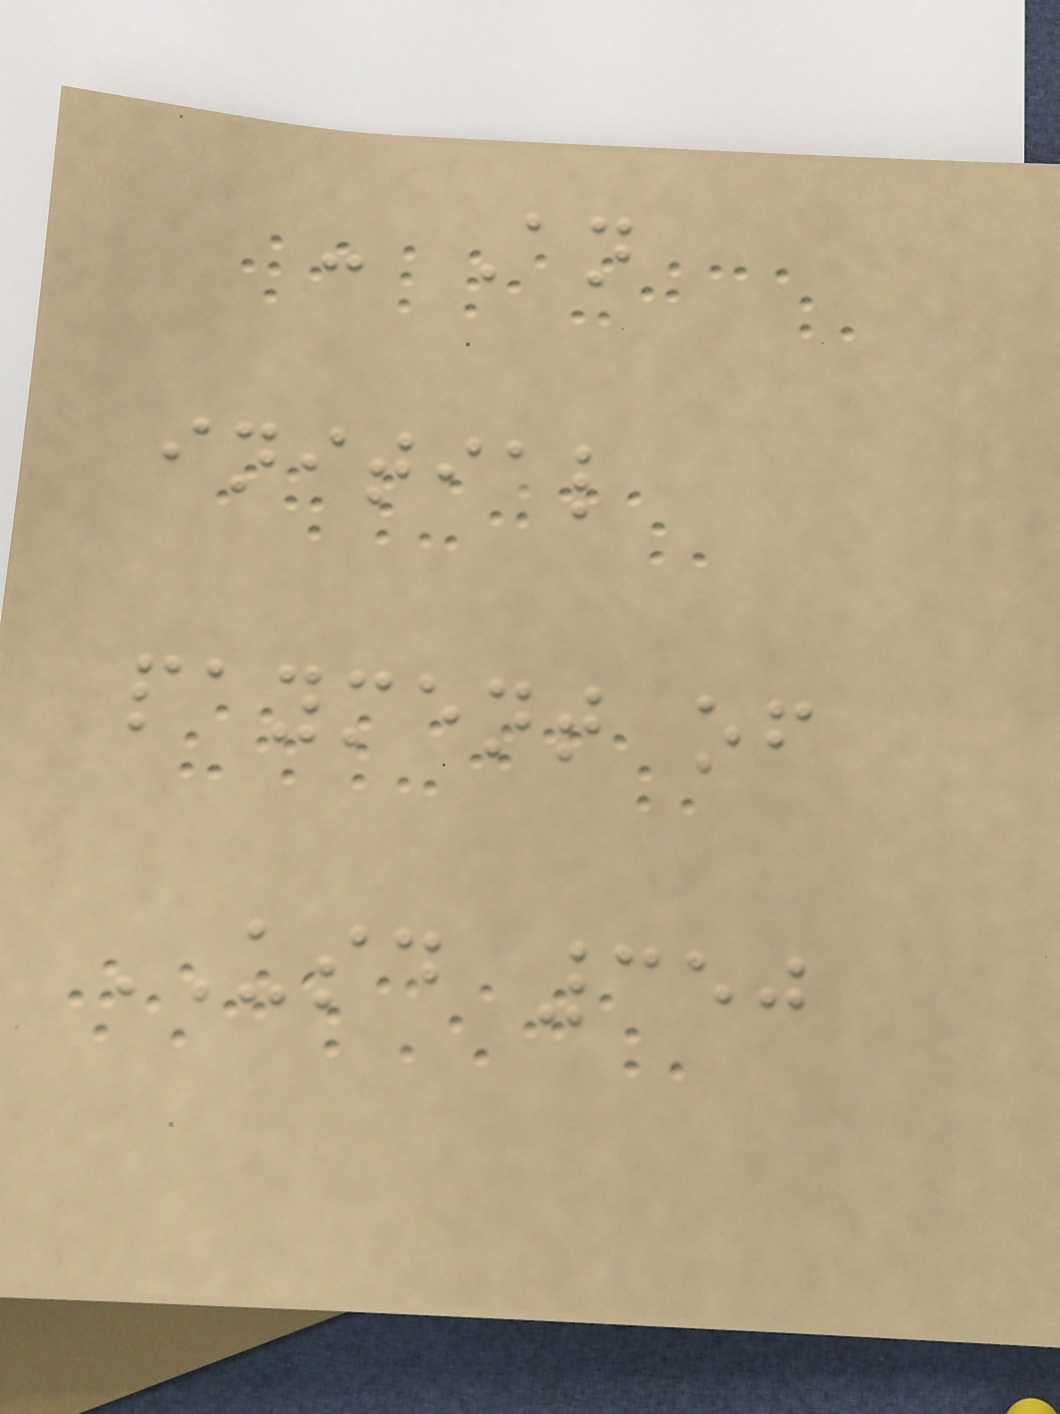- An
initial
payment of
USD 350
